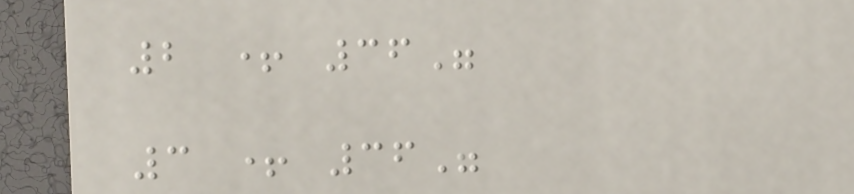2 + 36"
3 + 36"
